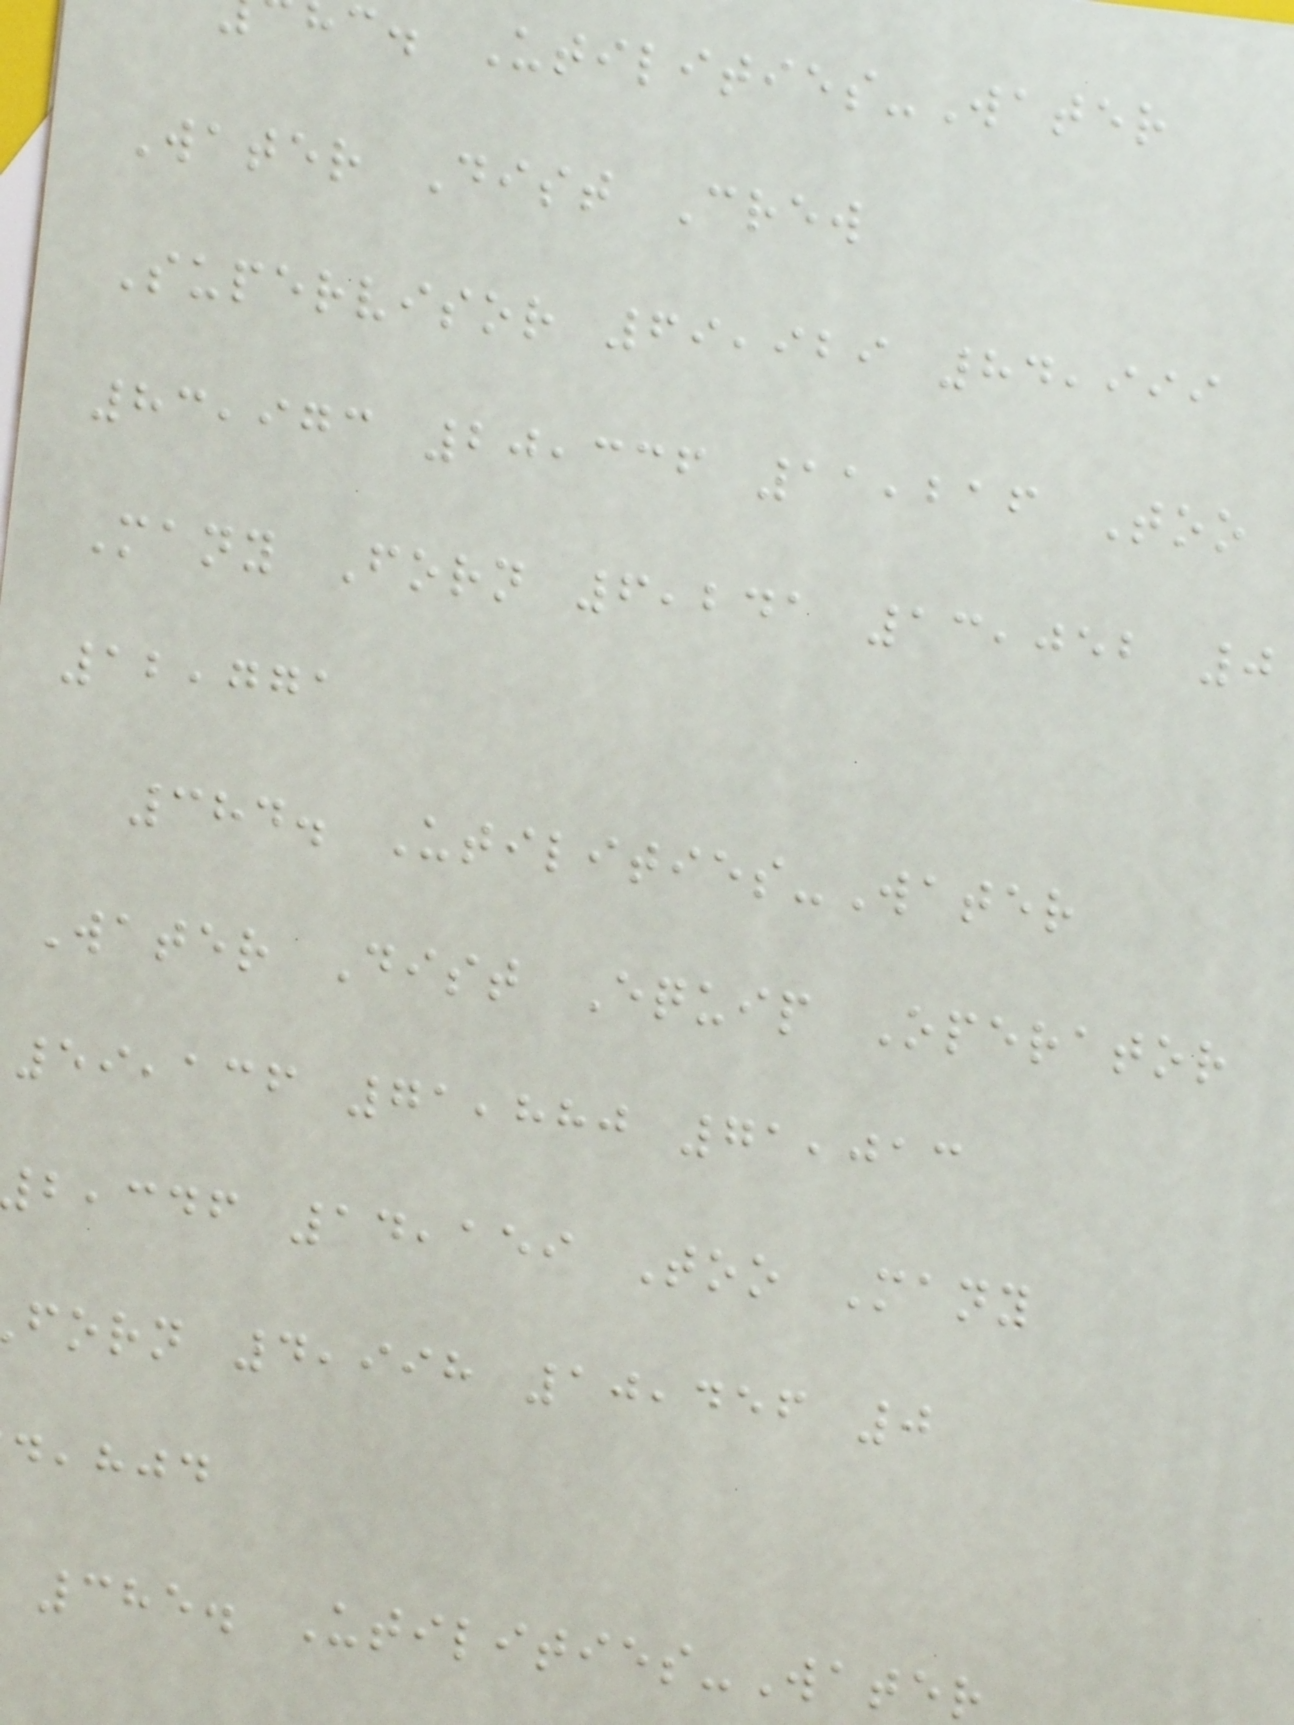c. Utilities-Water
Water Dist Crew
Supervisor 69,929 84,999
83,973 20,336 11,216 Too
Many Forn 6,241 13,052 0
12,771
384. Utilities-Water
Water Dist Equip Operator
59,136 71,880 71,013
,cdf 14,159 Too Many
forn 4,998 10,456 0
,hjd
385. Utilities-Water
